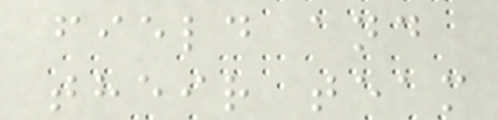field and
their team
